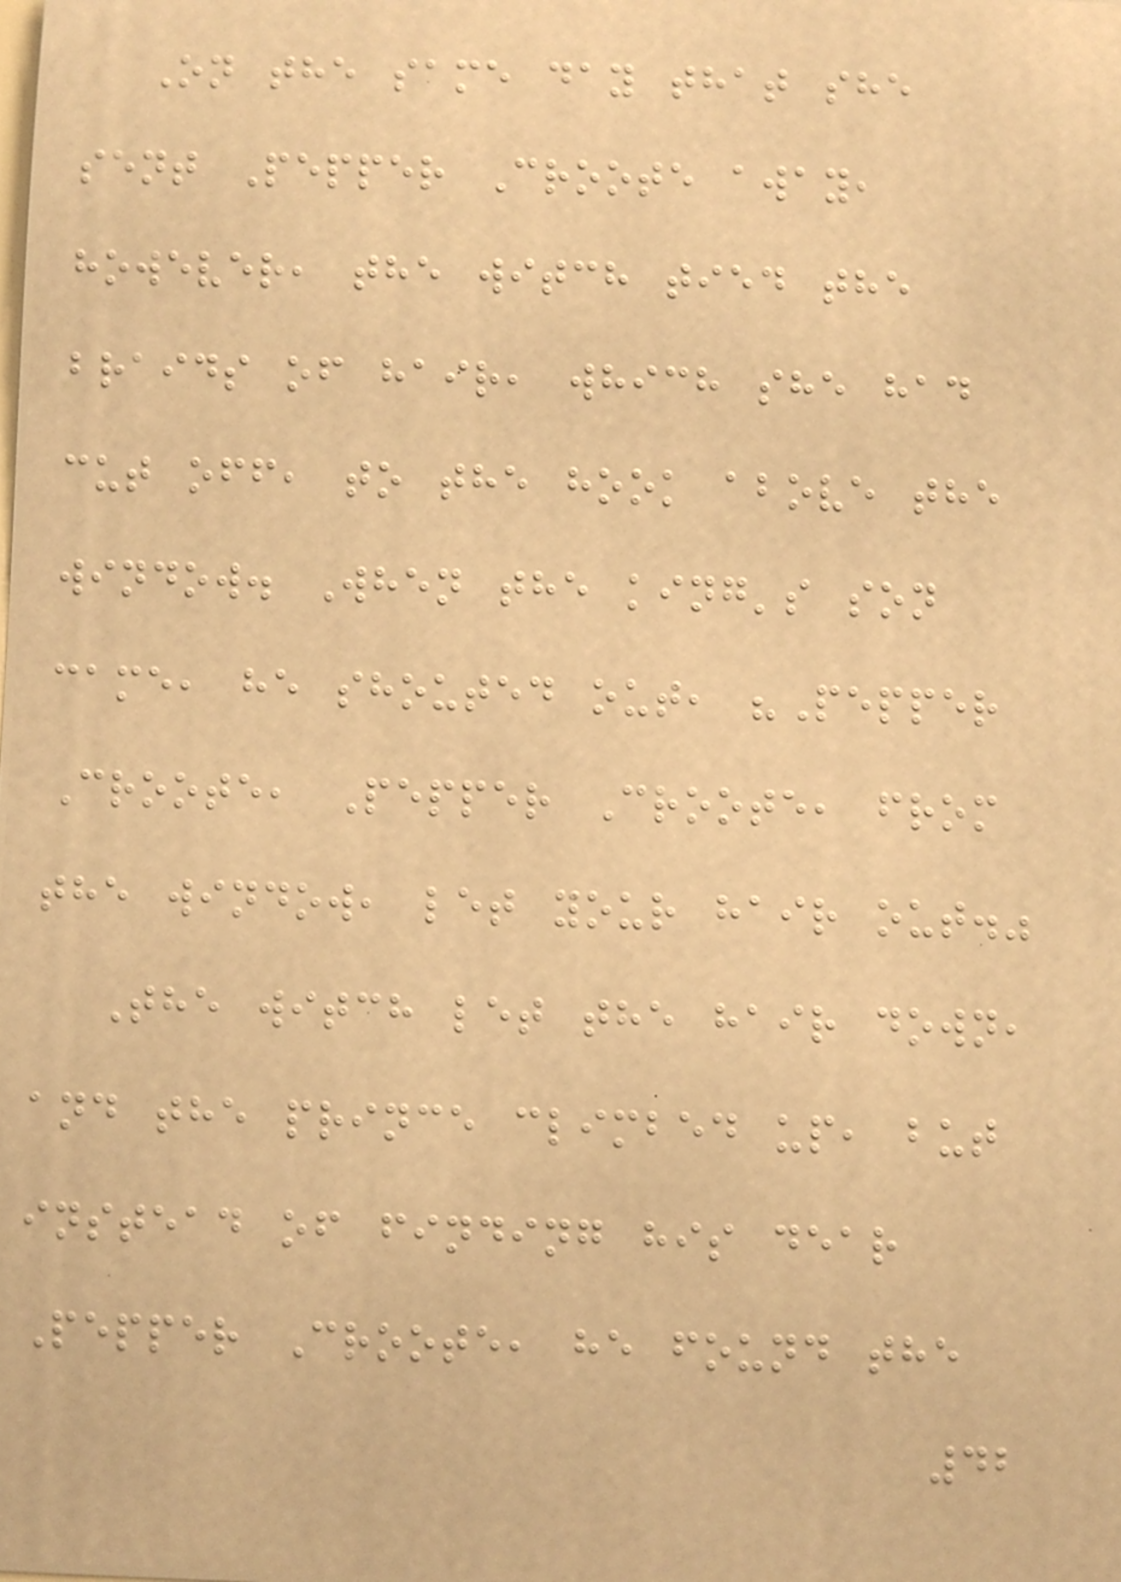On the same day that she
sent Pepper Croote away,
however, the witch tied the
braids of hair, which she had
cut off, to the hook above the
window. When the king's son
came, he shouted out, "Pepper
Croote, Pepper Croote, from
the window, let your hair out."
The witch let the hair down,
and the prince climbed up, but
instead of finding his dear
Pepper Croote, he found the
42
